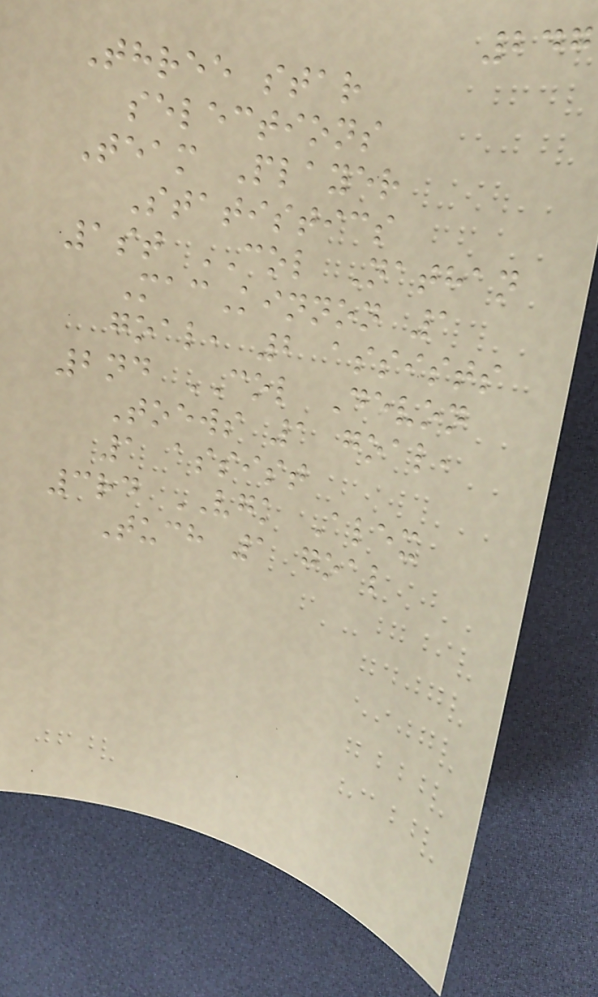247
Three star
selections
Team Player
Statistics
1st COL Nathan
MacKinnon 1
goal, 2 assists
2nd COL Devon
Toews 1 goal,
1 assist
3rd VGK Alex
Tuch 1 goal
